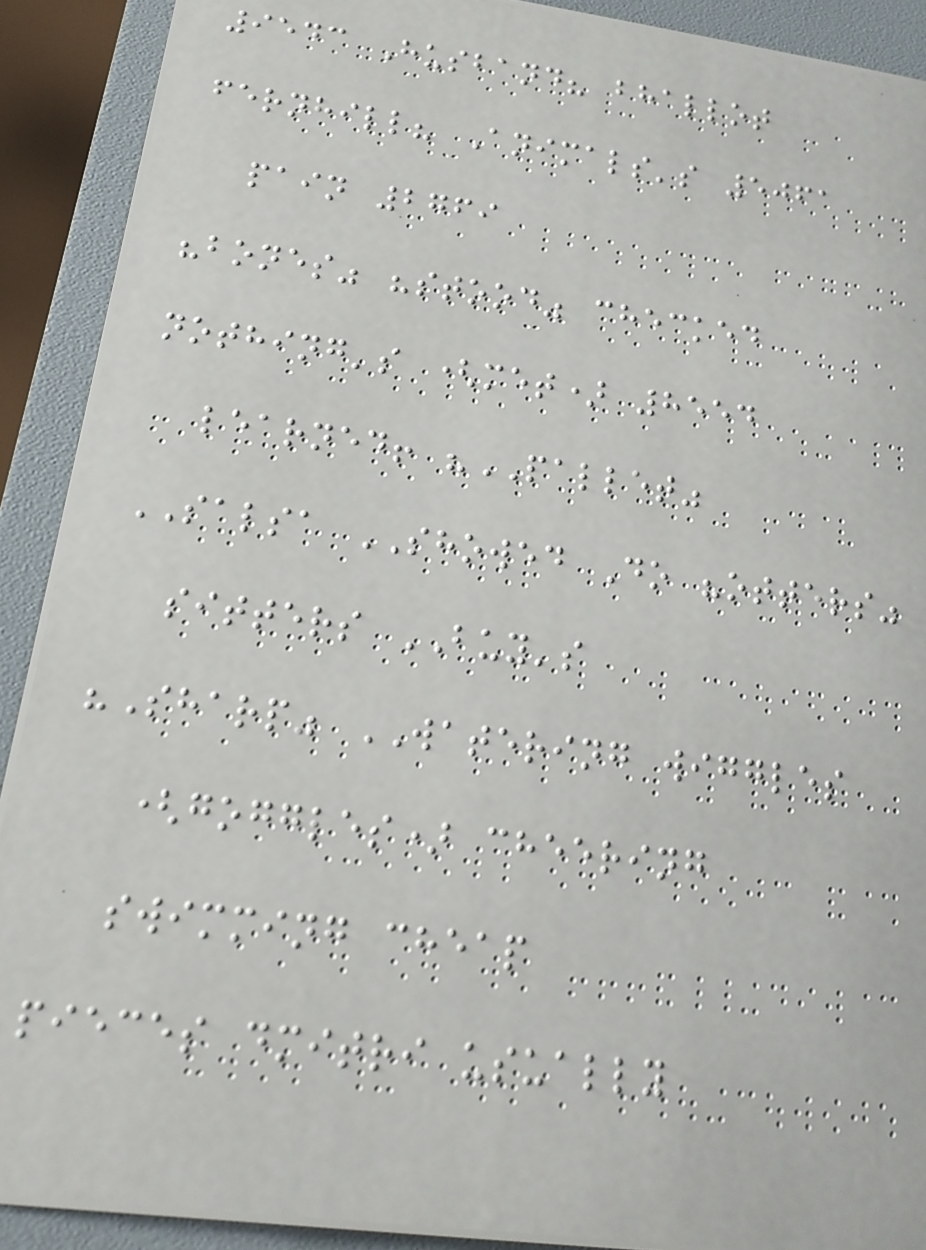9543 Husband? bhallot
fernhill? Animals's 5061
pain 2769
"bones" "stood" checked
nothing's (met) 8554
learned! "PALLET"
SALSA SHOWED Do "otters"
sitters BUY's
"Sharp" WATERING wiggles
(goggles) cheering
swimming cheap
pieces dmitri usually
